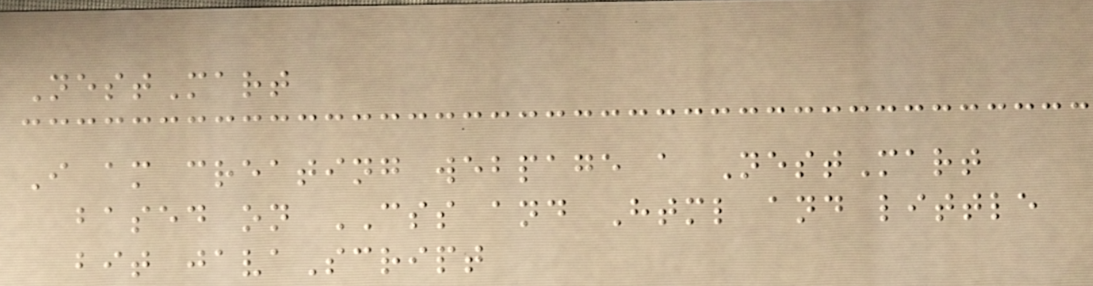NestMart
I am creating webpage a NestMart
based on CSS and Html and little
bit javaScript
